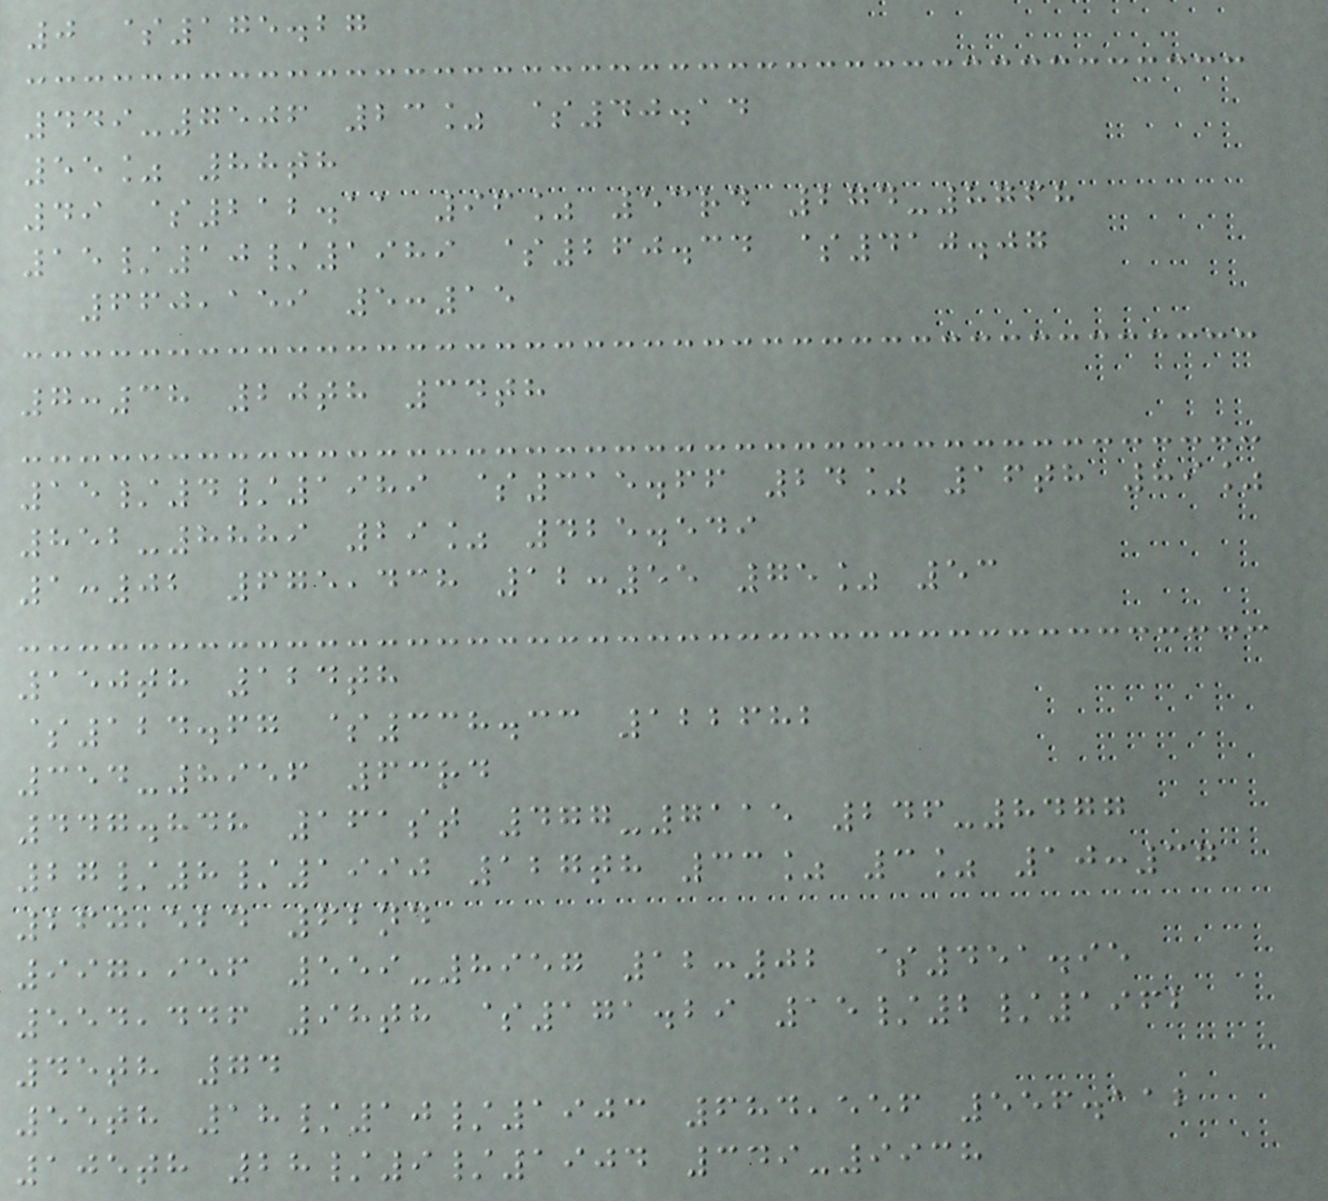0 $175.27
449-7506 23% $40.14
55% 88th
49 $212.11 96% 53rd 274-8768
15/10/1989 $260.34 $410.07
660,159 5:15
7:38 20th 34th
15/4/1989 $315.66 24% 16th 89%
852-8889 29% 425.549
1:02 675,438 12:55 75% 53
150th 124th
$124.67 $338.33 122682
354-8956 63rd
447.848 161st 477-7115 246-8477
27/8/1990 127th 33% 3% 10:37
260,524 62nd
997,956 559-8957 12:02 $451.95
554,446 98th $171.29 15/2/1962
45th 74
55th 18/10/1903 684,556 556.112
105th 28/9/1904 349-9938
